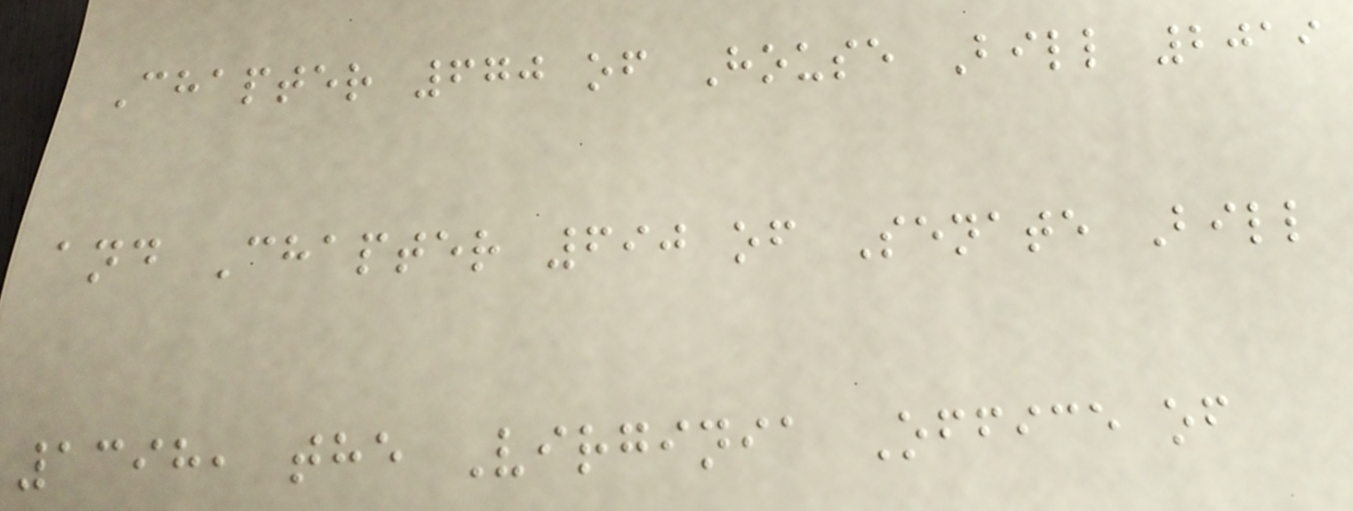Chapter 670 of House Bill 2019
and Chapter 690 of Senate Bill
1398, the Virginia Office of
